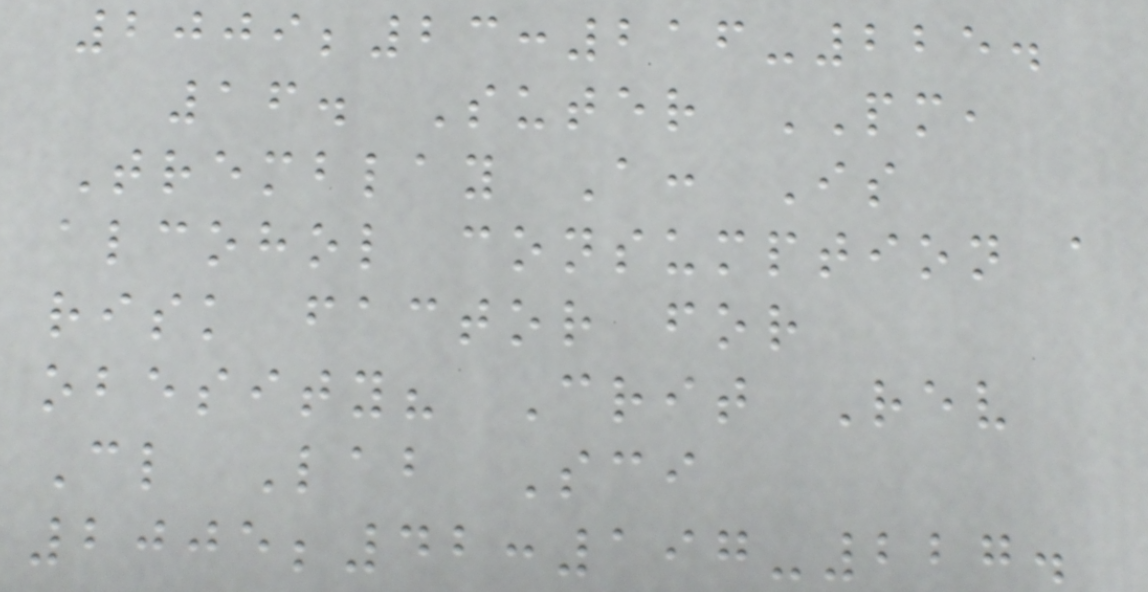2009;23:216-225.
16. Suter PM,
Tremblay A: Is
alcohol consumption a
risk factor for
obesity? Crit Rev
Cl Lab Sci
2005;42:197-227.
